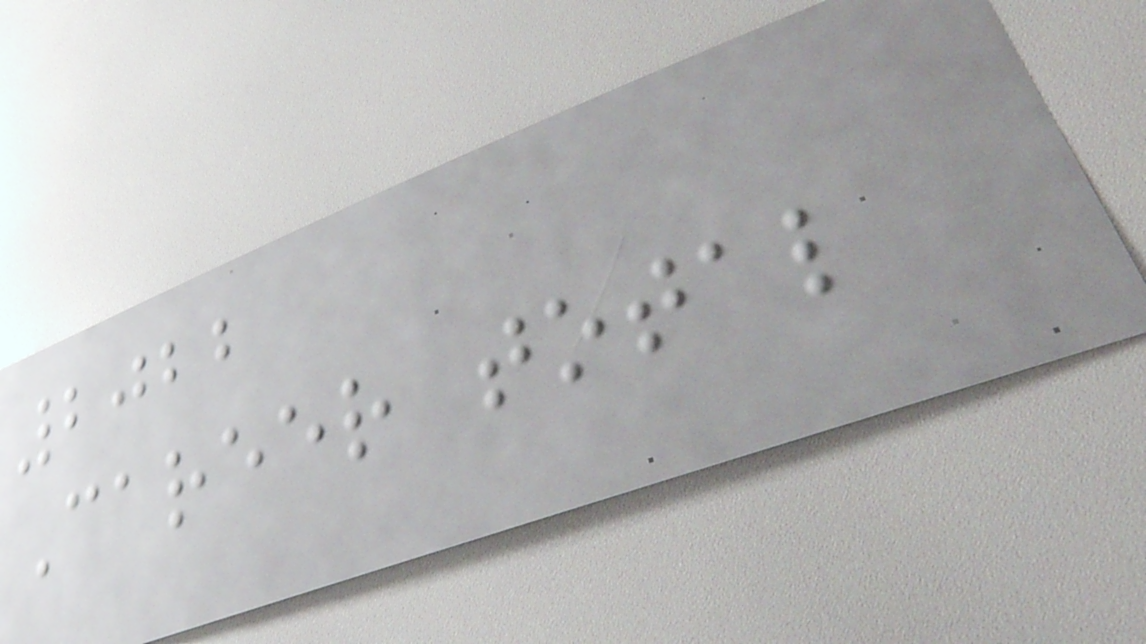2022
Career total
